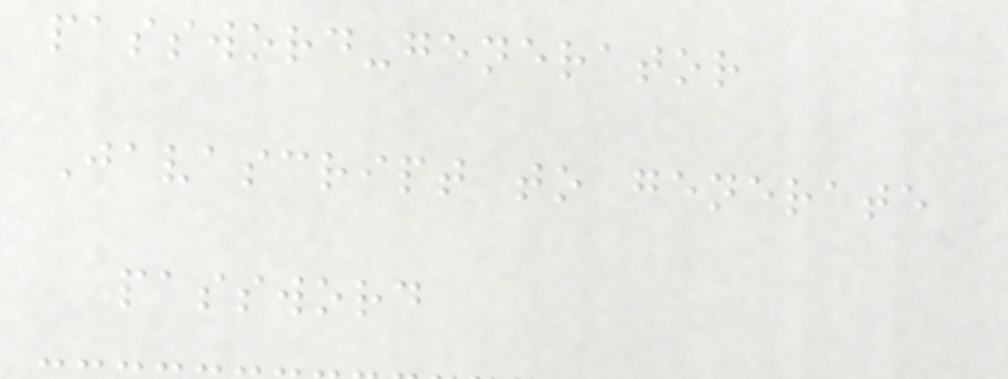password-generator
Javascript to generate
password
